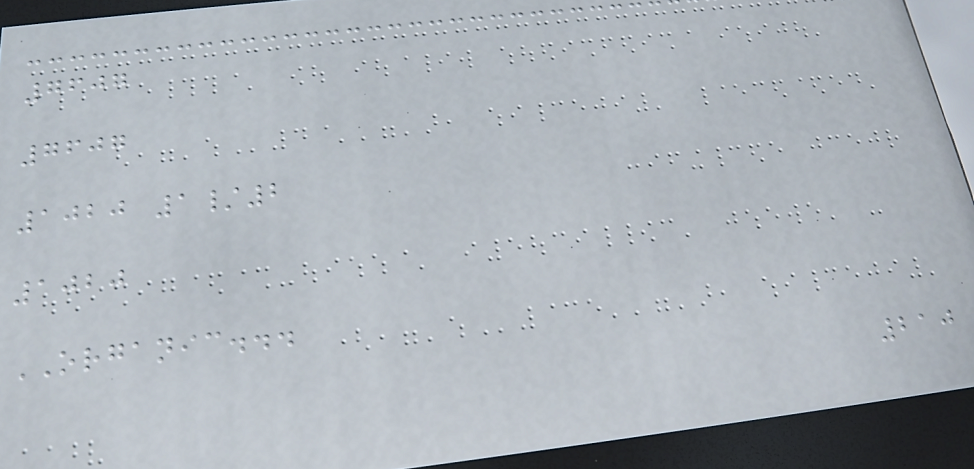7607
7607
1020 1/2
1020
ORGANIC...
210
